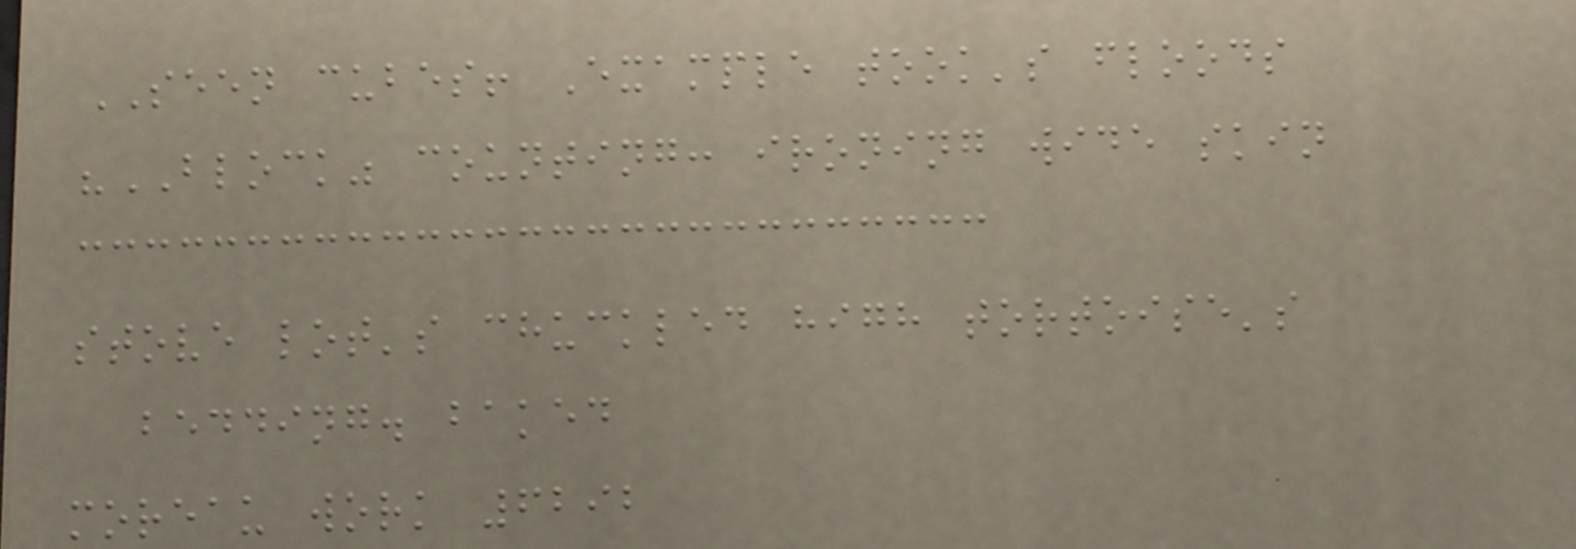SEEN cubes! Example took's floods
"BLOCK" counting: ironing wide skin
stove lot's chuckled high tortoise's
bedding. baked
moreau work 6292
